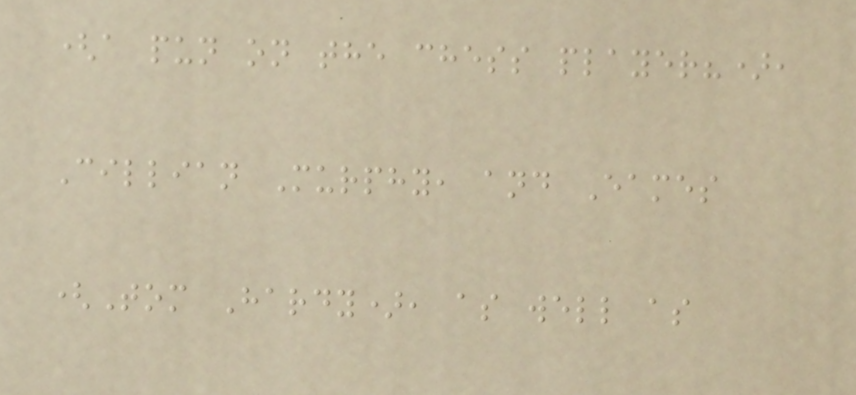(a pun on the chess player?),
Cillian Murphy, and Eames
(Tom Hardy), as well as
